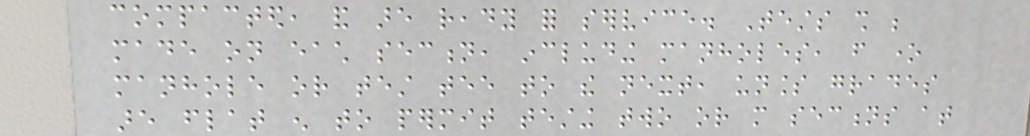compacted, and are ready for service. Tests shall be
made on each section, including manholes, from one
manhole or test tee to the next, unless grades
are flat enough to permit testing two or more sections at
